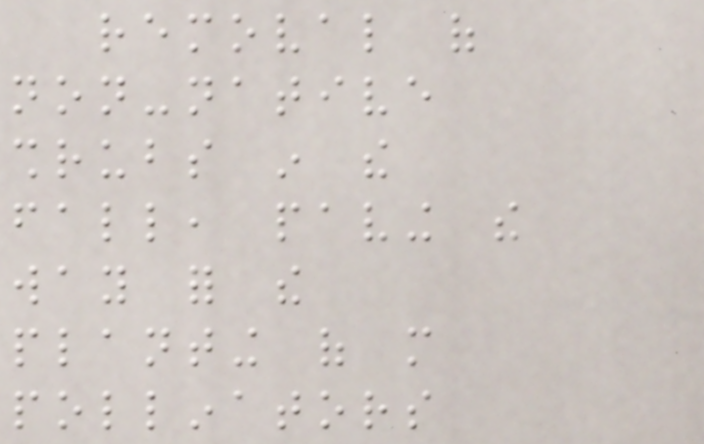removal of
non-native
shrubs in the
fall, paving the
way for the
planting of more
pollinators
